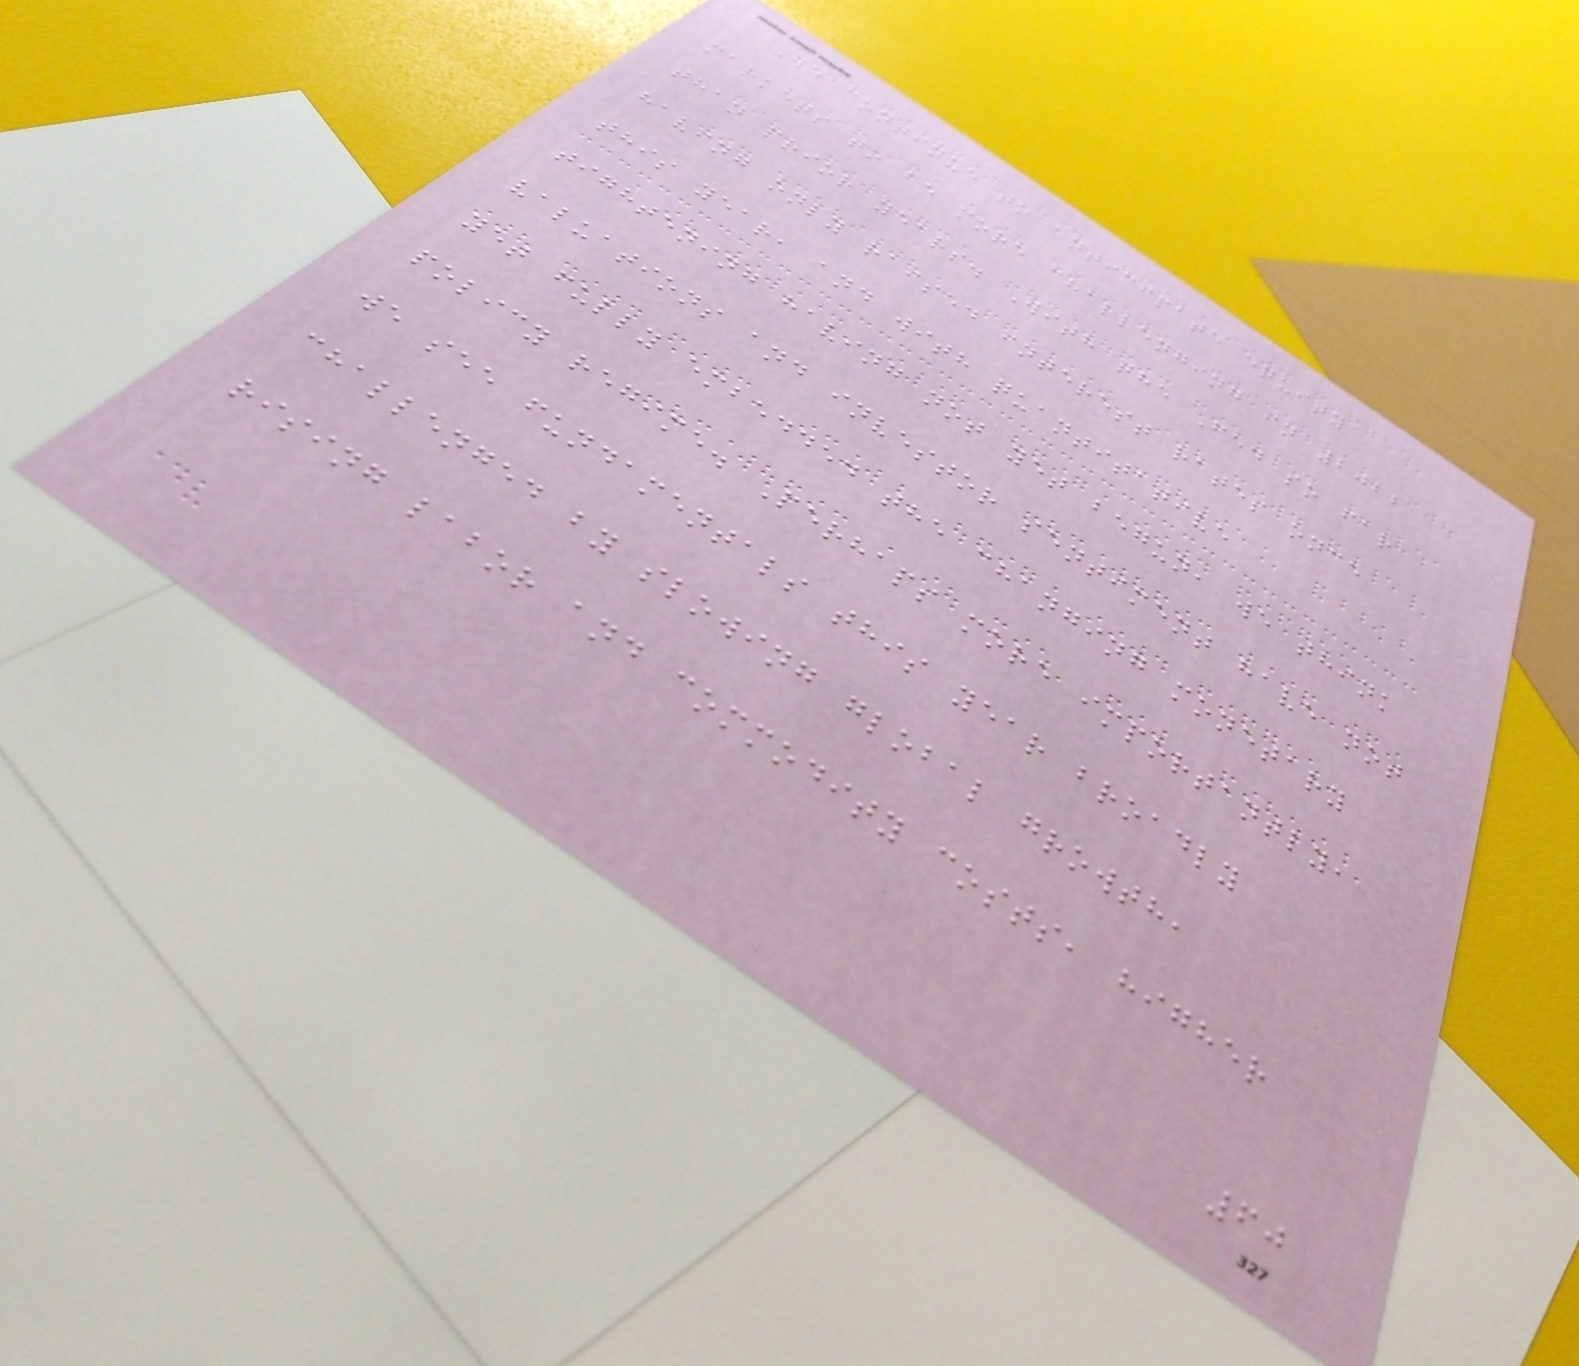We continue to anticipate equity
markets to be more challenging in 2022
than prior years. With the Fed so far
having only raised interest rates once
this year, and with quantitative
tightening having not yet begun, we think
valuations and investor sentiment have not
yet fully embedded the changing monetary
policy regime. Perhaps more importantly,
we see fundamentals this year broadly
challenged by slowing global growth,
rising labor and commodity costs, higher
60
